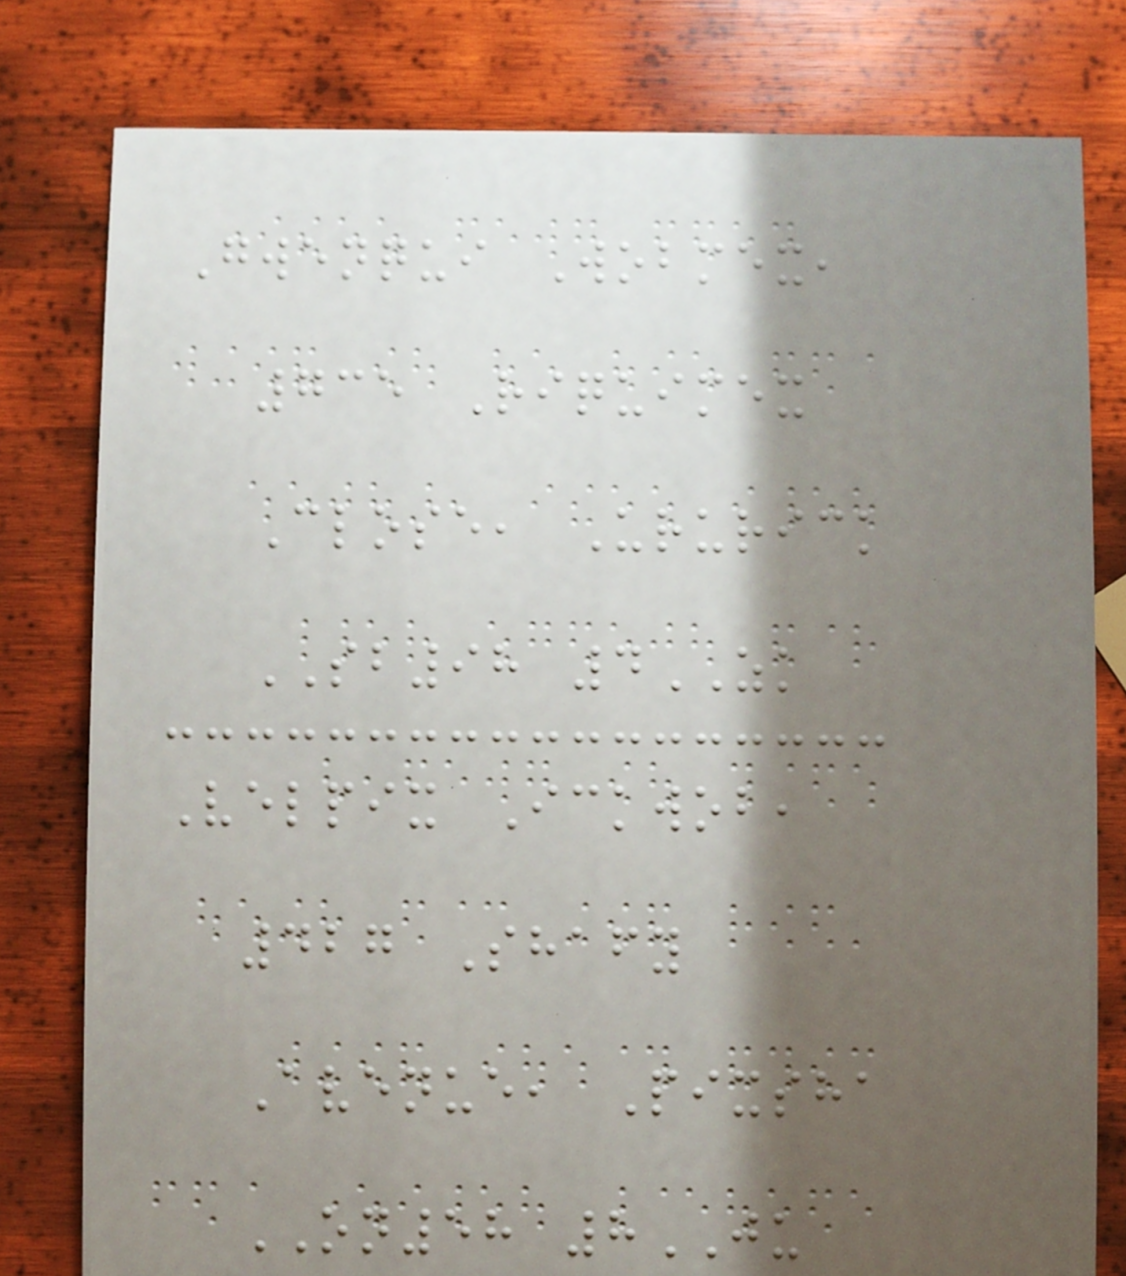Gwenqui Wobmex,
735 Riquimex
Close, Ururick
SB98 4ZK
Velpix Ickwob,
427 Shafy
Avenue, Pixsha
ON58 8JU
